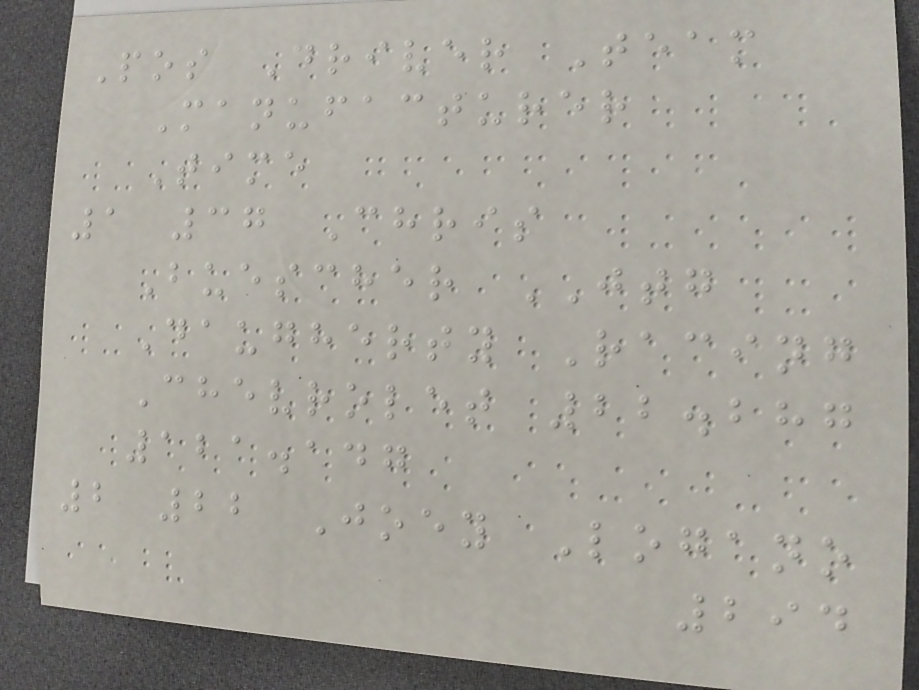Pos Driver Team
Manufacturer
Time
1 37 Chris
Buescher JTG
Daugherty Racing
Chevrolet 22.287
121.147
2 22 Joey Logano
294
